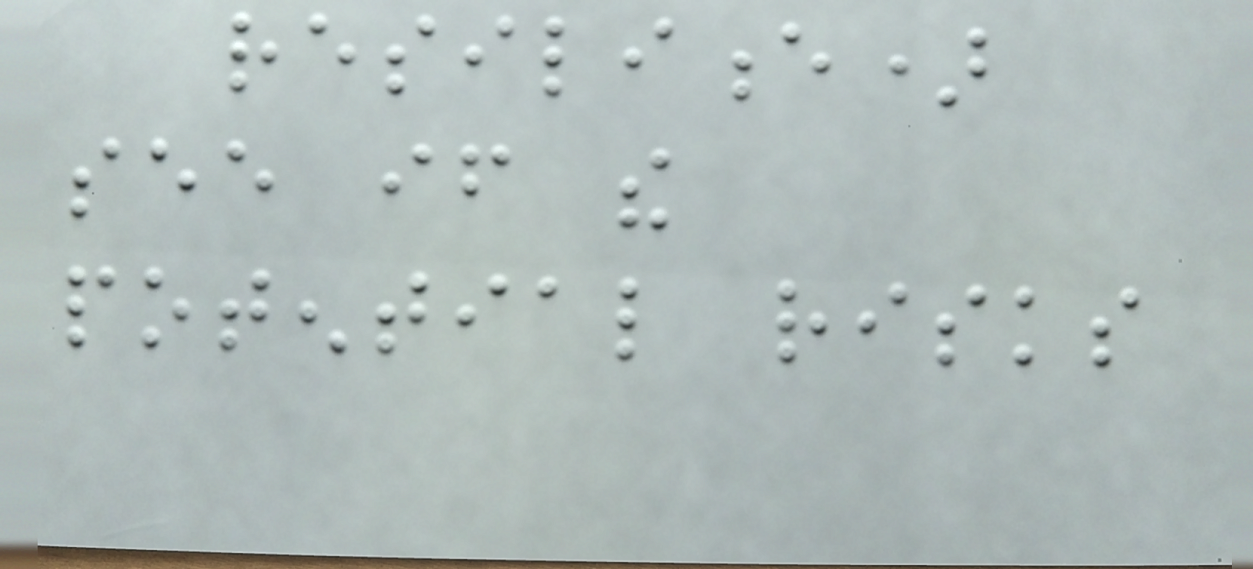resilience)
see if the
potential risks
